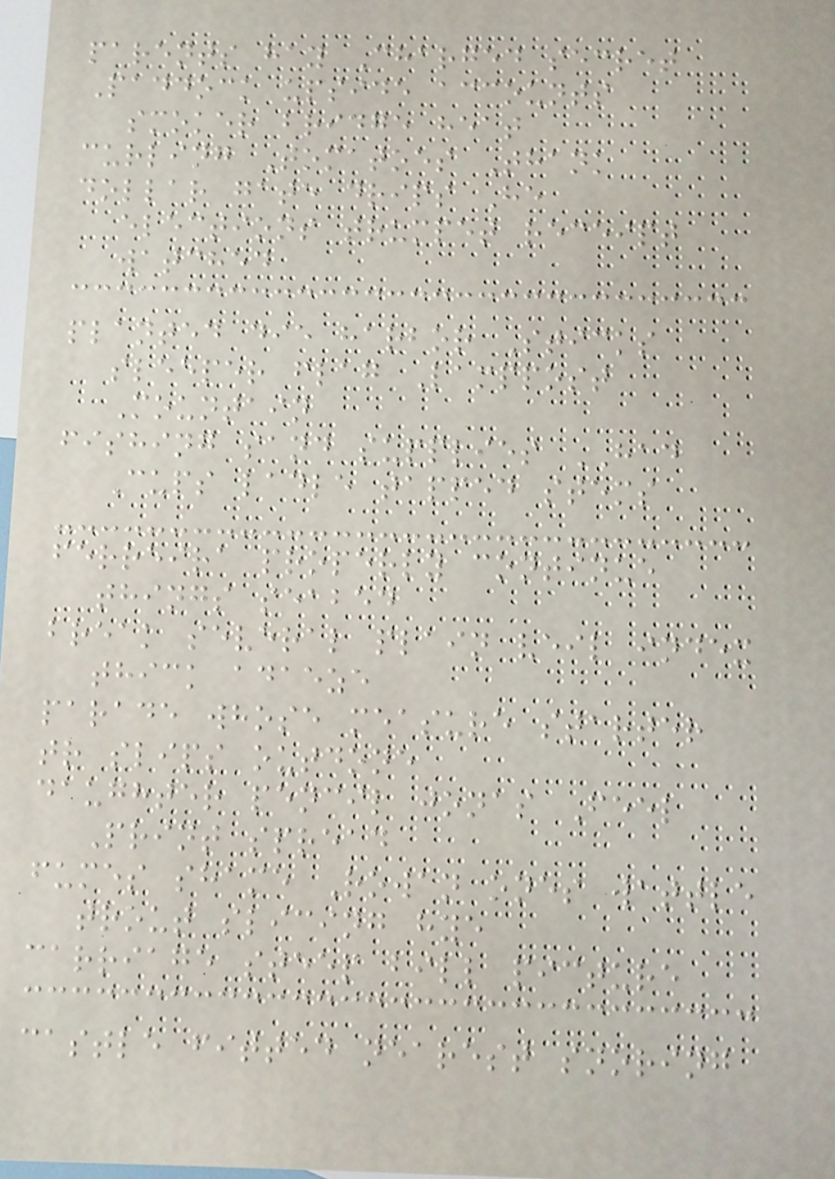parents hay Charged secret
Paddock upside accounts
smoker bridge heat
curling Tomatoes Thank
dollar gate drips He
elections trumpet receipt
watched
planted die harbor Sticks
sleeper flag Lamppost
Mountain
fishing sand supplies HAD
Cups ladle tapped stems
ferreira properly continue
things seabed
break several plain veil index
thick adaeze
parade whose measure starter
tr slips outdone
daughter pencil jonas Feel
Print spread
fumes shame Rowan ones wattle
trout slicing hye
carriage steep bill picture
castle fitted nearest snoring
